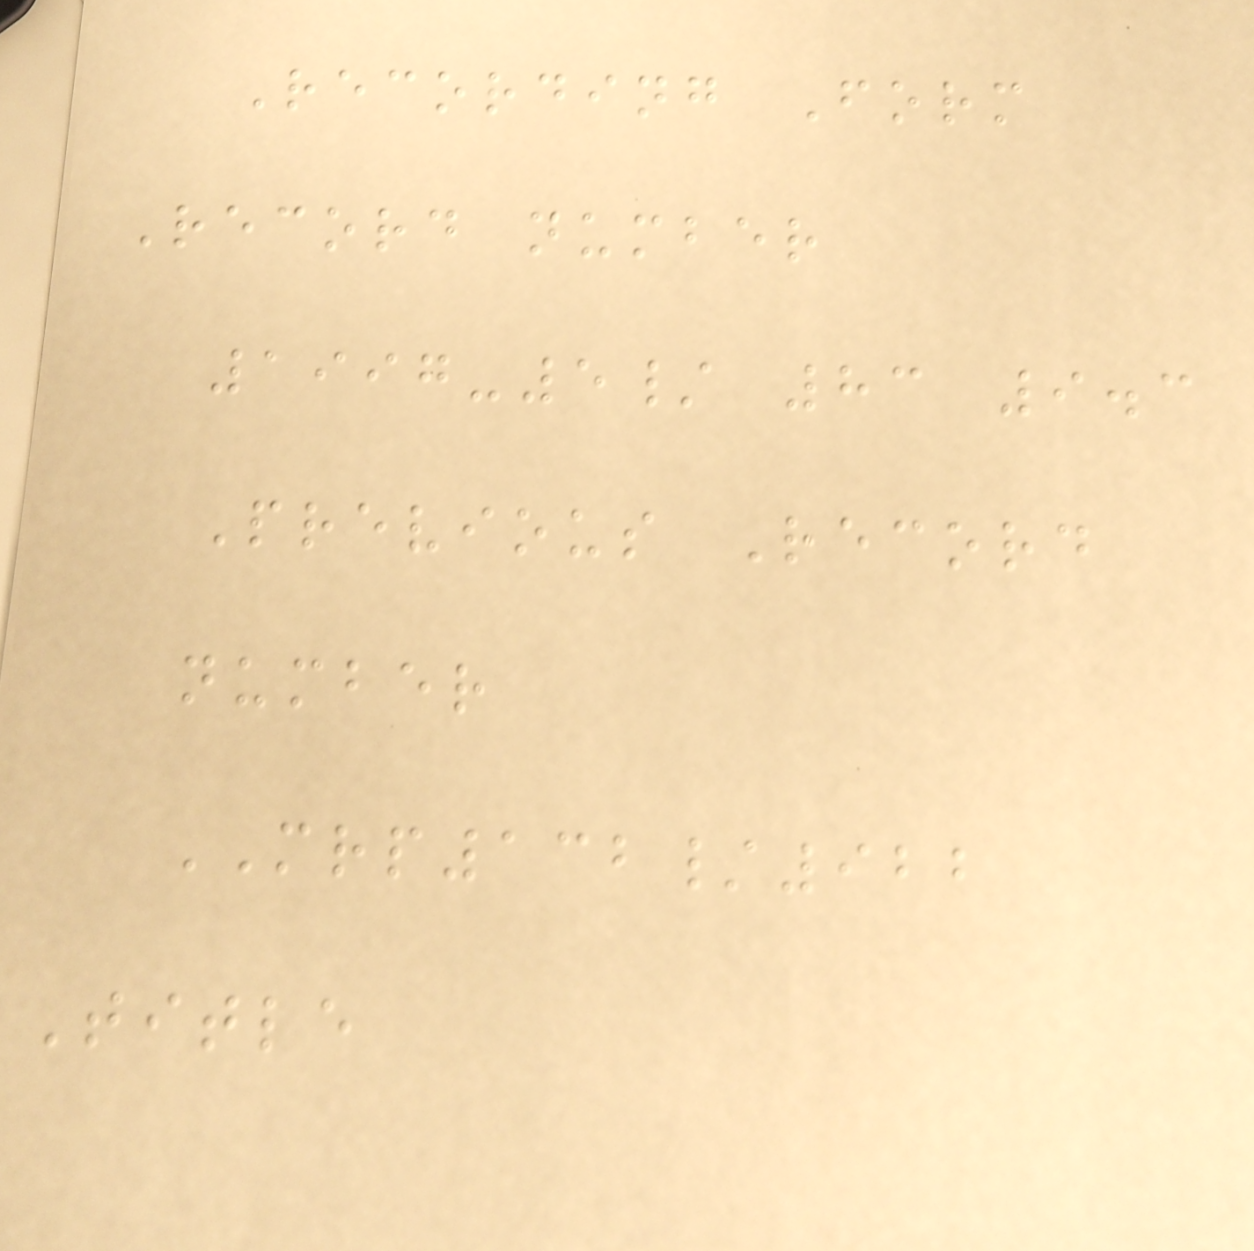Recording Form
Record number
1997-5/ 83 9.3
Previous Record
number
MRP132/922
Title
